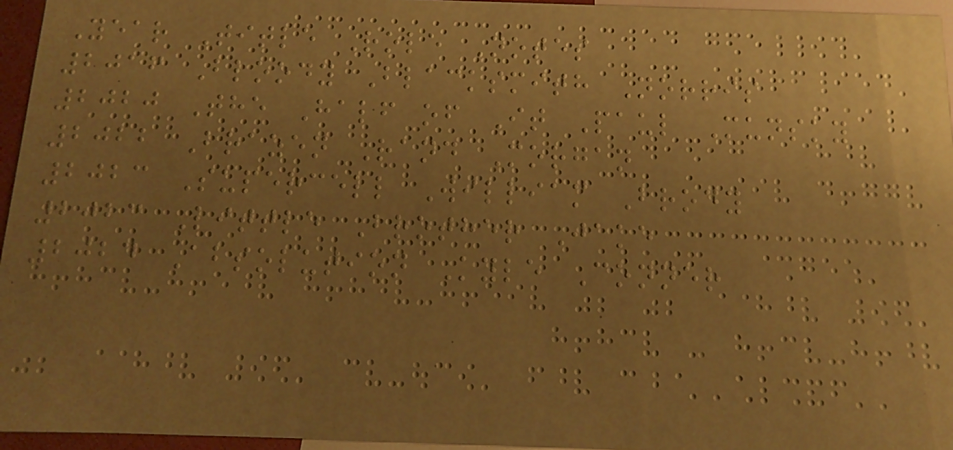Year Title Role Notes
2016 Bloody Blacksmith Norris
2020 The Half of It Paul Munsky
2022 Brazen Rand Morgan
2023 Supercell William Brody
2023 Little Brother Jake
2024 Absolution Kyle Conner
